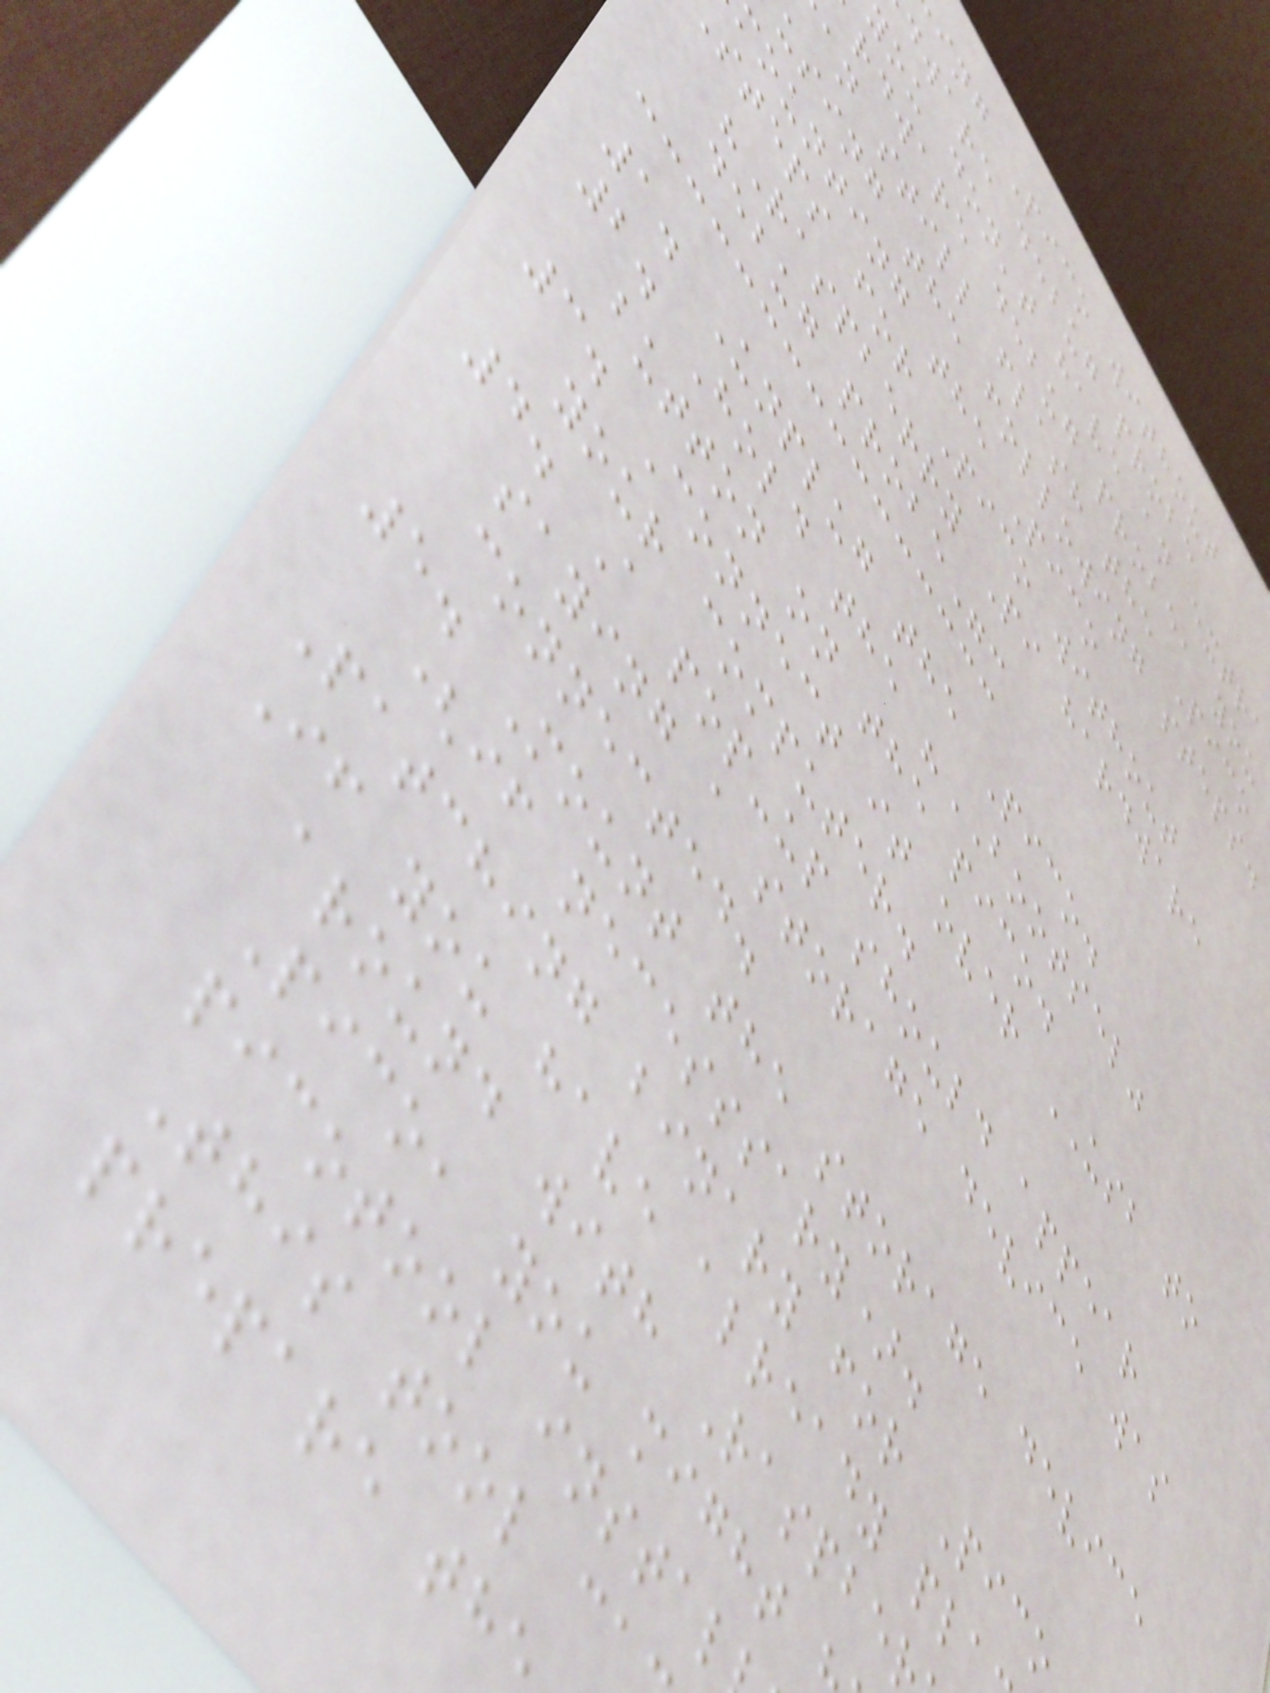ing Pico without
dware debug probe
you don't have an extra
rdware debug probe, you
an still flash the Pico
using the following steps.
mounting the Pico
steps for Pico without
"Raspberry Pi hardware
debug probe":
1. Unplug the Pico.
2. Hold the "BOOTSEL"
button on the pico.
3. Connect it over USB to
your computer.
4. A pop-up should appear
saying a storage device was
connected.
5. Mount the storage device
(if necesssary).
Patching binary for Pico
If you have already pla
around with Raspbe
Pico, you might
picotool instal
This tool ca
prepare th
